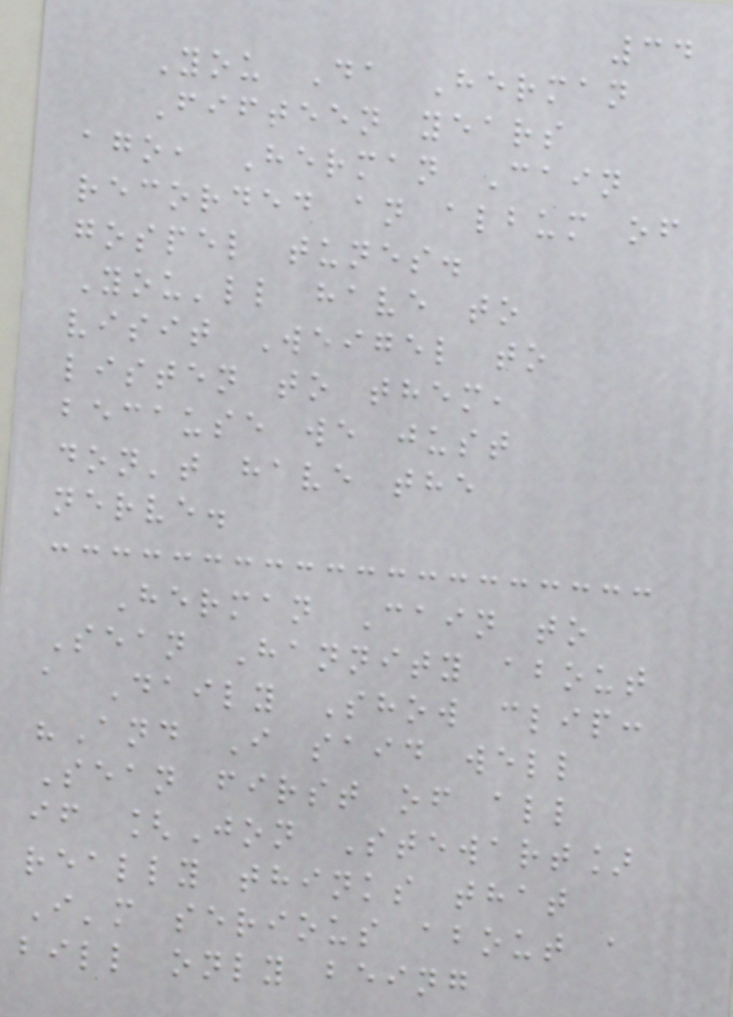34
You Da Herman
Fifteen years
ago, Herman Cain
recorded an album of
gospel tunes.
You'll have to
visit Weigel to
listen to them,
because we just
don't have the
nerve.
Herman Cain to
Sean Hannity about
a Daily Show clip:
"And I said well
Sean first of all
if [Jon Stewart]
really thinks that
I'm serious about a
bill only being
